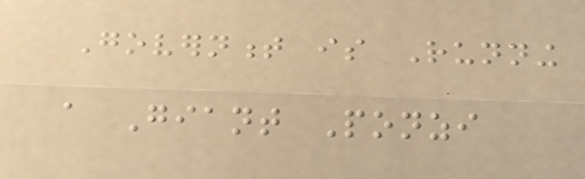Government is Running
a Giant Ponzi
